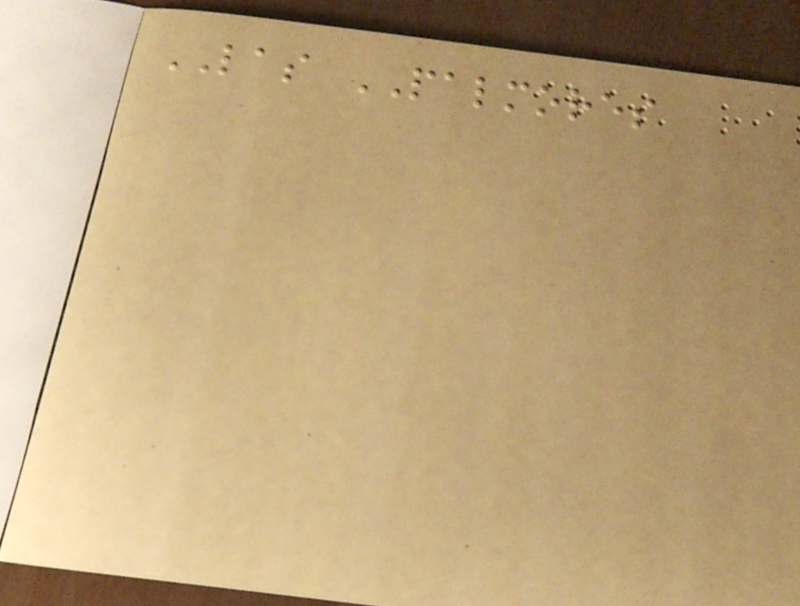LAS PALMORES
